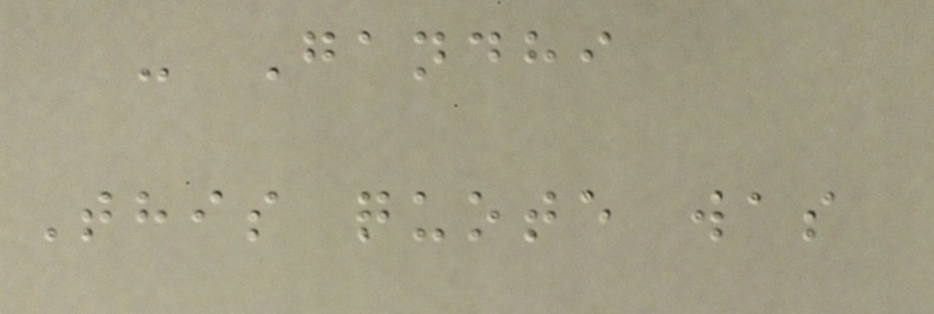- Gandhi
This quote was
